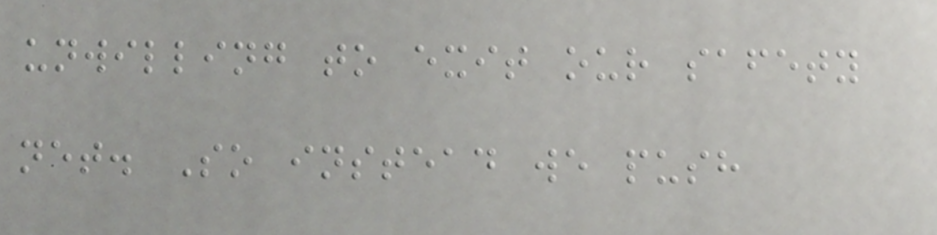unwilling to exit our safety
net. So instead we push
